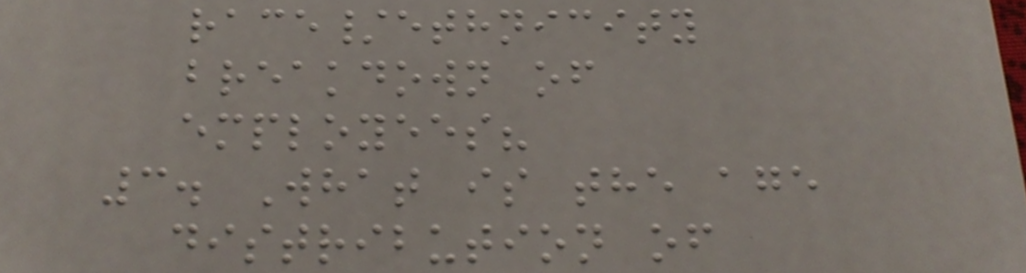race/ethnicity
breakdown of
employees?
3. What is the age
distribution of
